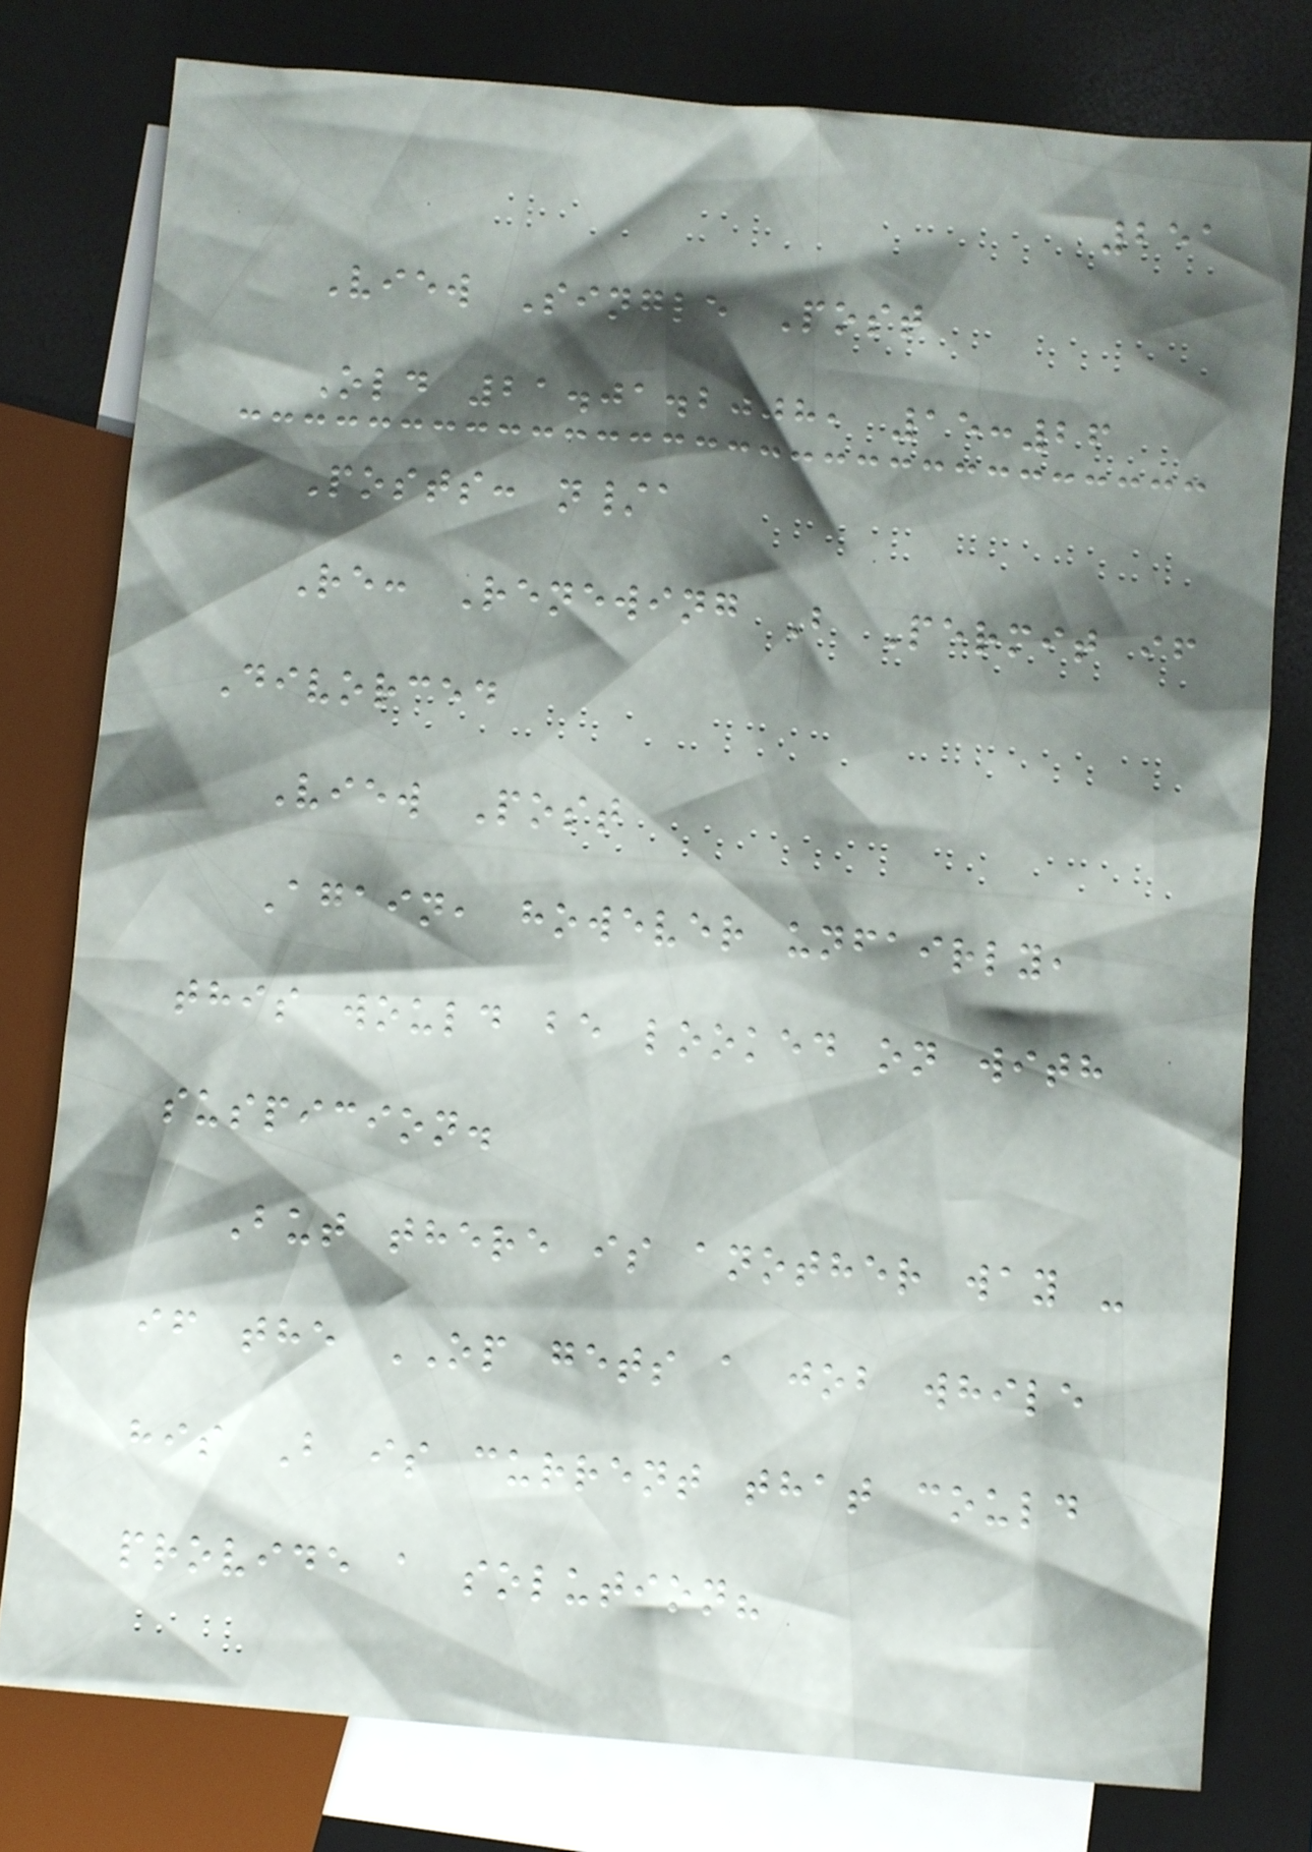251
View Single Post
Old 21.01.2008, 15:26
Posts: n/a
Re: Renewing B Permit if
Divorced
View Post
Again, however unfairly,
this would be looked on with
suspicion.
But there is another way -
if the OP gets a job while
his B is current that could
provide a solution?
